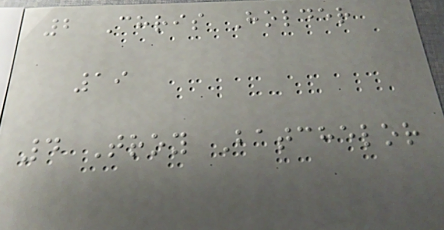2 Chris Holder
19
4 Troy Batchelor
